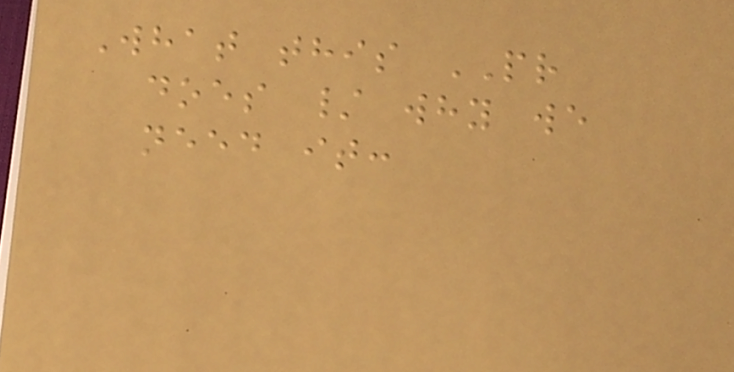What this PR
does / why we
need it:
